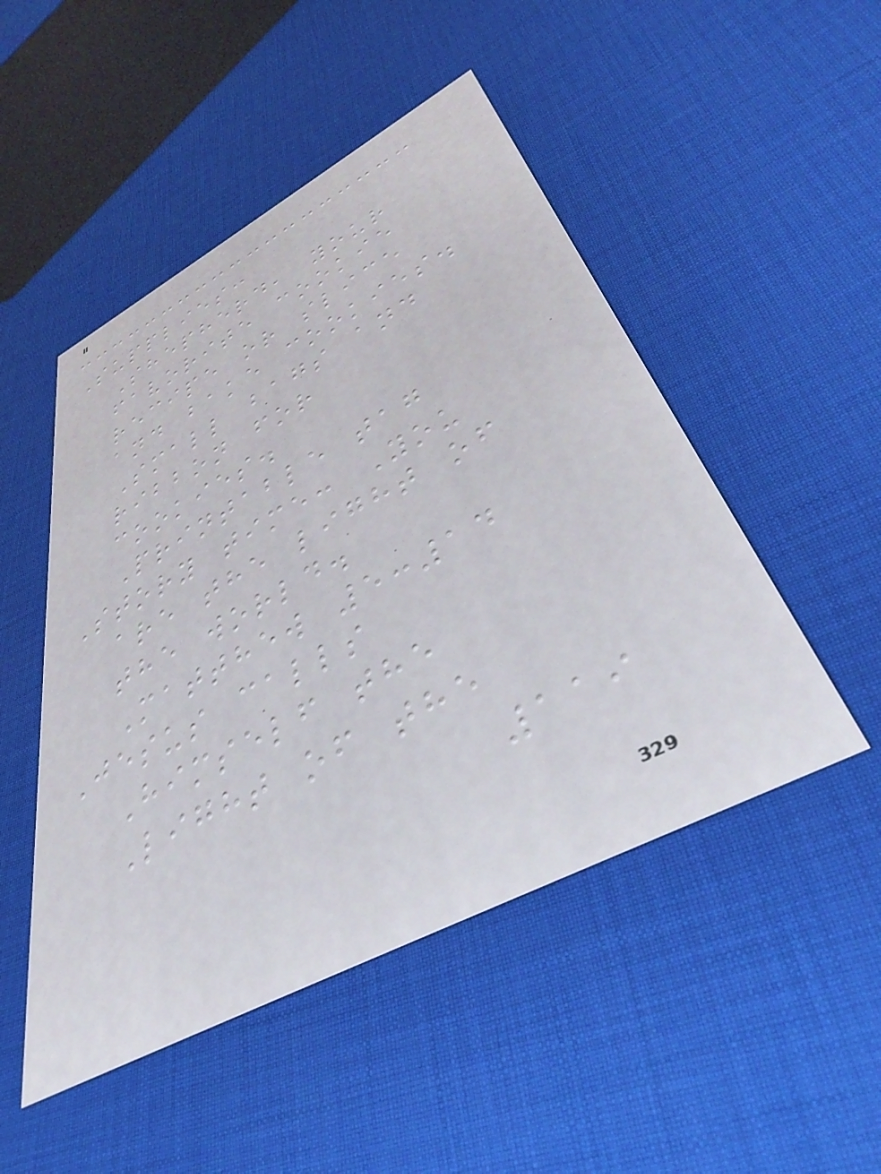Supplies:
Shepherd, your
favorite cookie
recipe or slice
and bake cookies.
Small bags and
ribbon for
cookies.
Printable tag
Story time: You
are the light of
the world.
Matthew 5:14
Jesus calls
Himself the
Light of the
119
